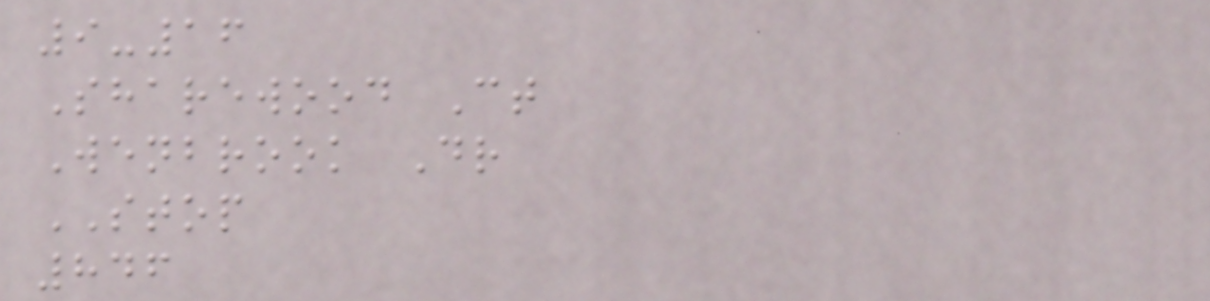9-16
Sharewood Ct
Wenbrook Dr
STOP
846
